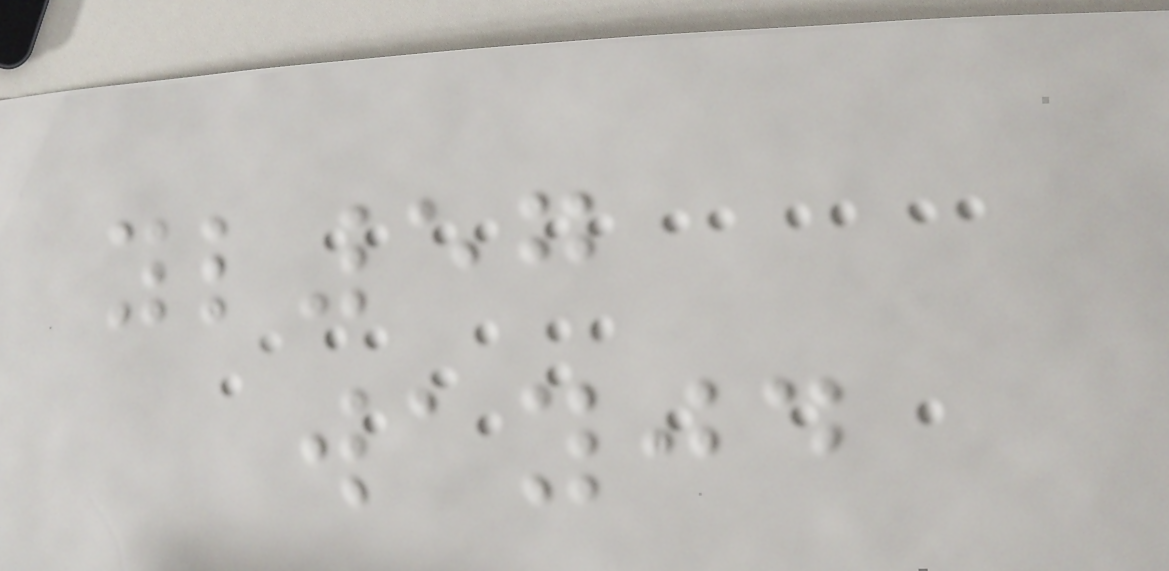yl57
wayjd
